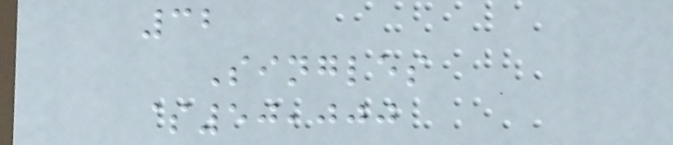32
Singles
$50,000
